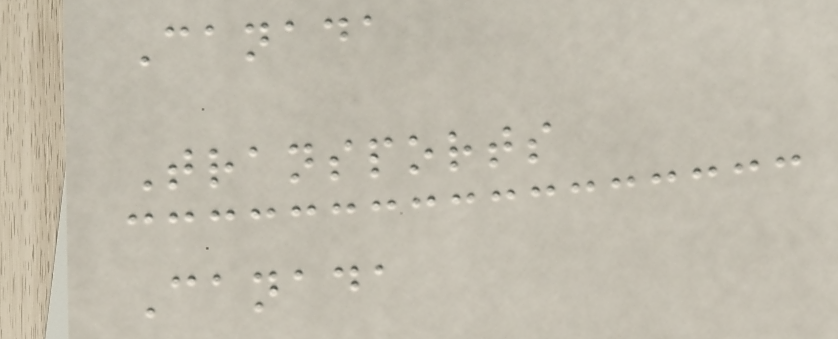Canada
Transports
Canada
